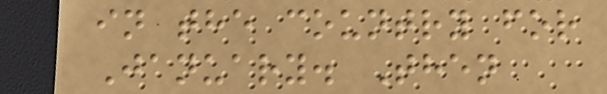in the country for
January. Then
